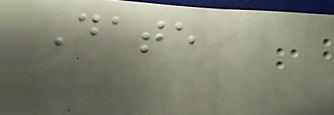Date
